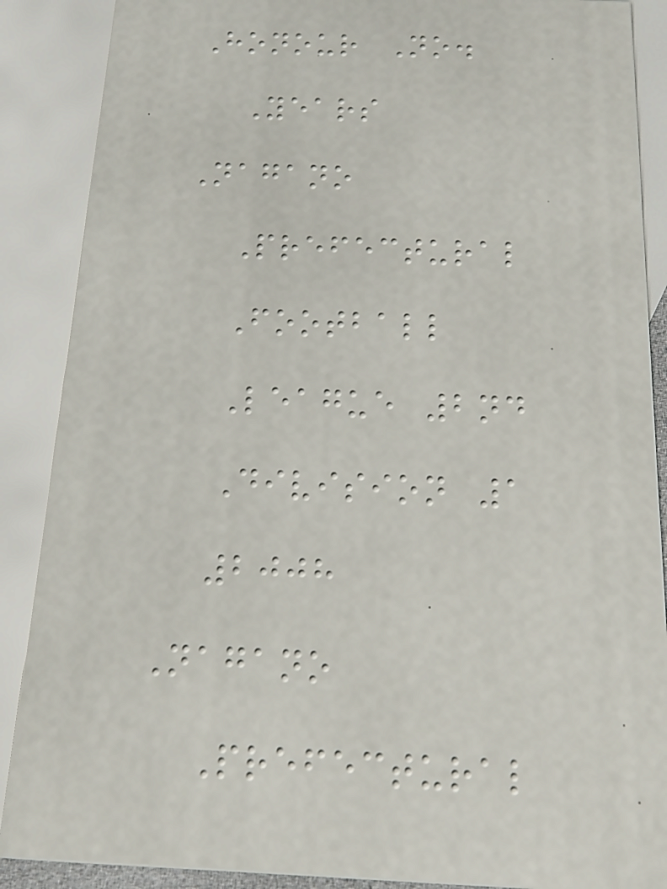Honour No.
Years
Nagano
Prefectural
Football
League 2nd
Division 1
2008
Nagano
Prefectural
